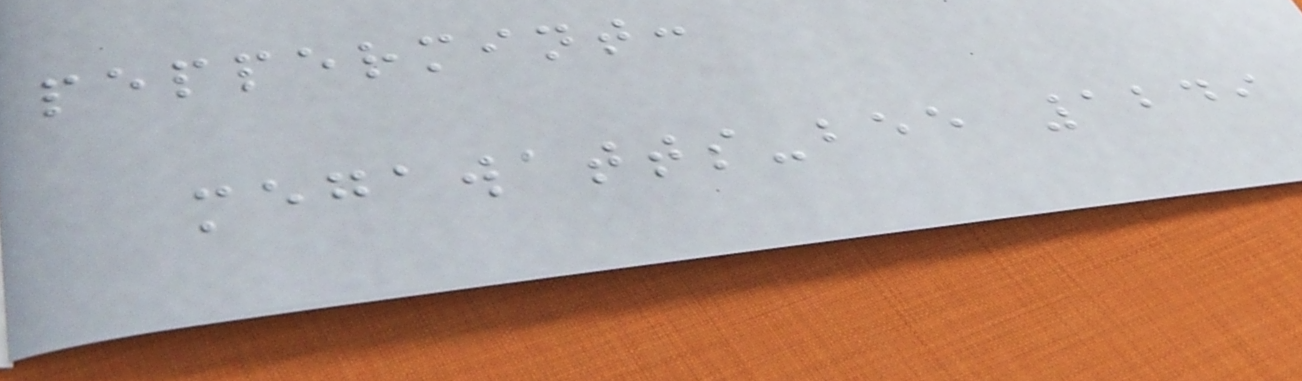peppermint:
megawatts-bee 1249
